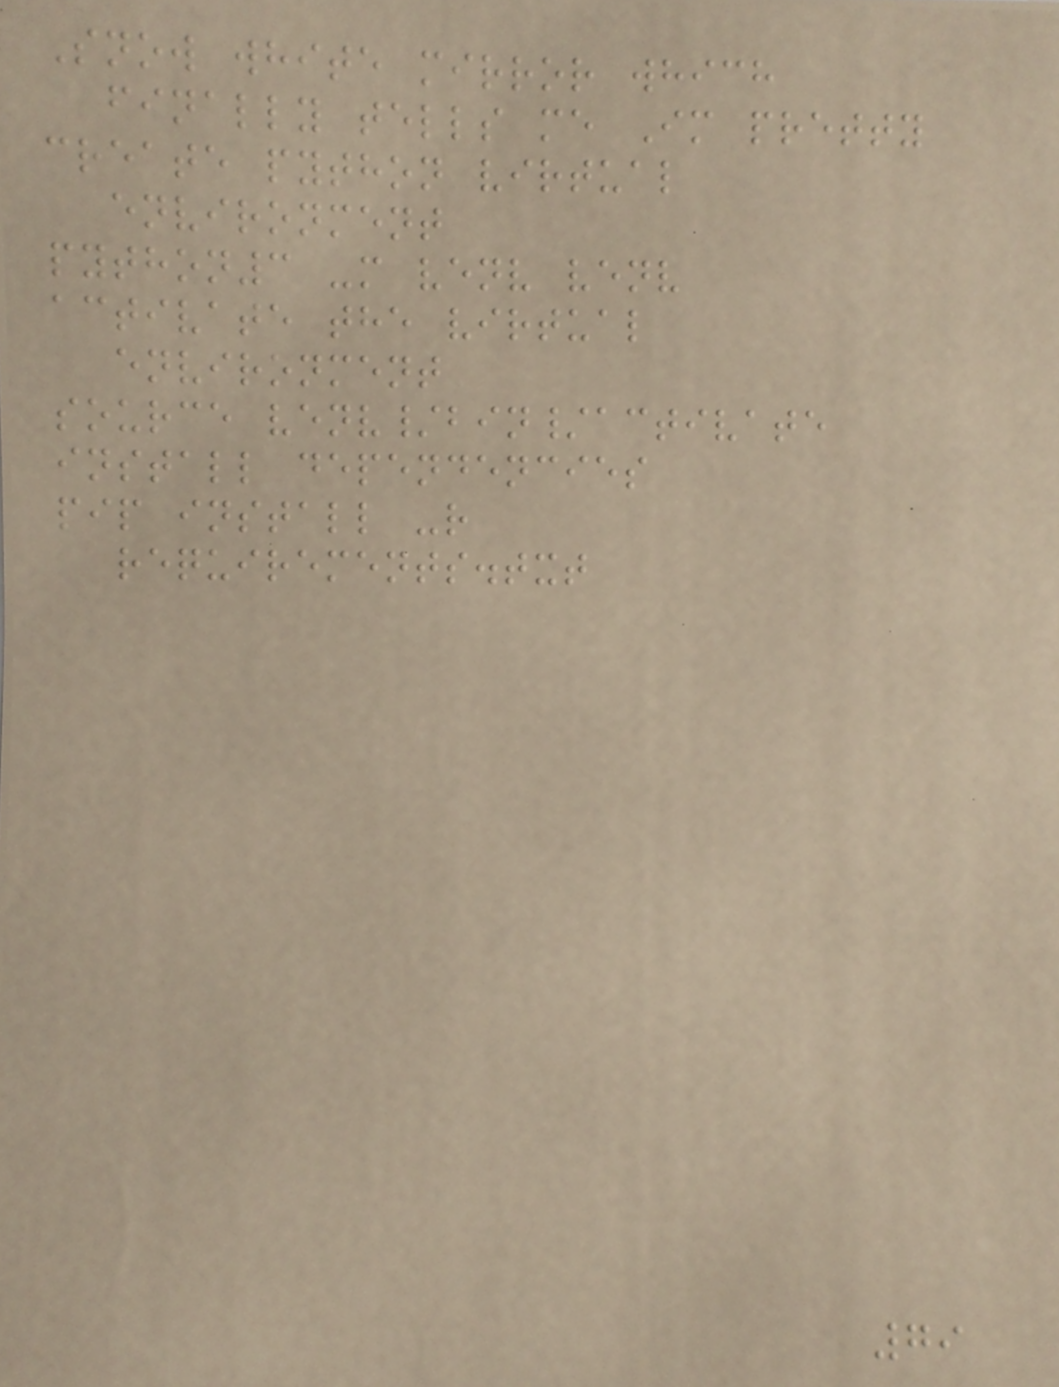Snow white mirror which
finally tells me Im pretty
create python virtual
environment
python3 -m venv venv
activate the virtual
environment
source venv/bin/activate
install dependencies
pip install -r
requirements.txt
79
